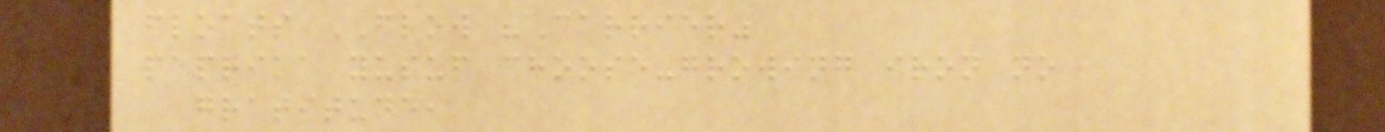floats FLOW "Carrier"
paprika yusuf choose-growing iron no
gratitude,
